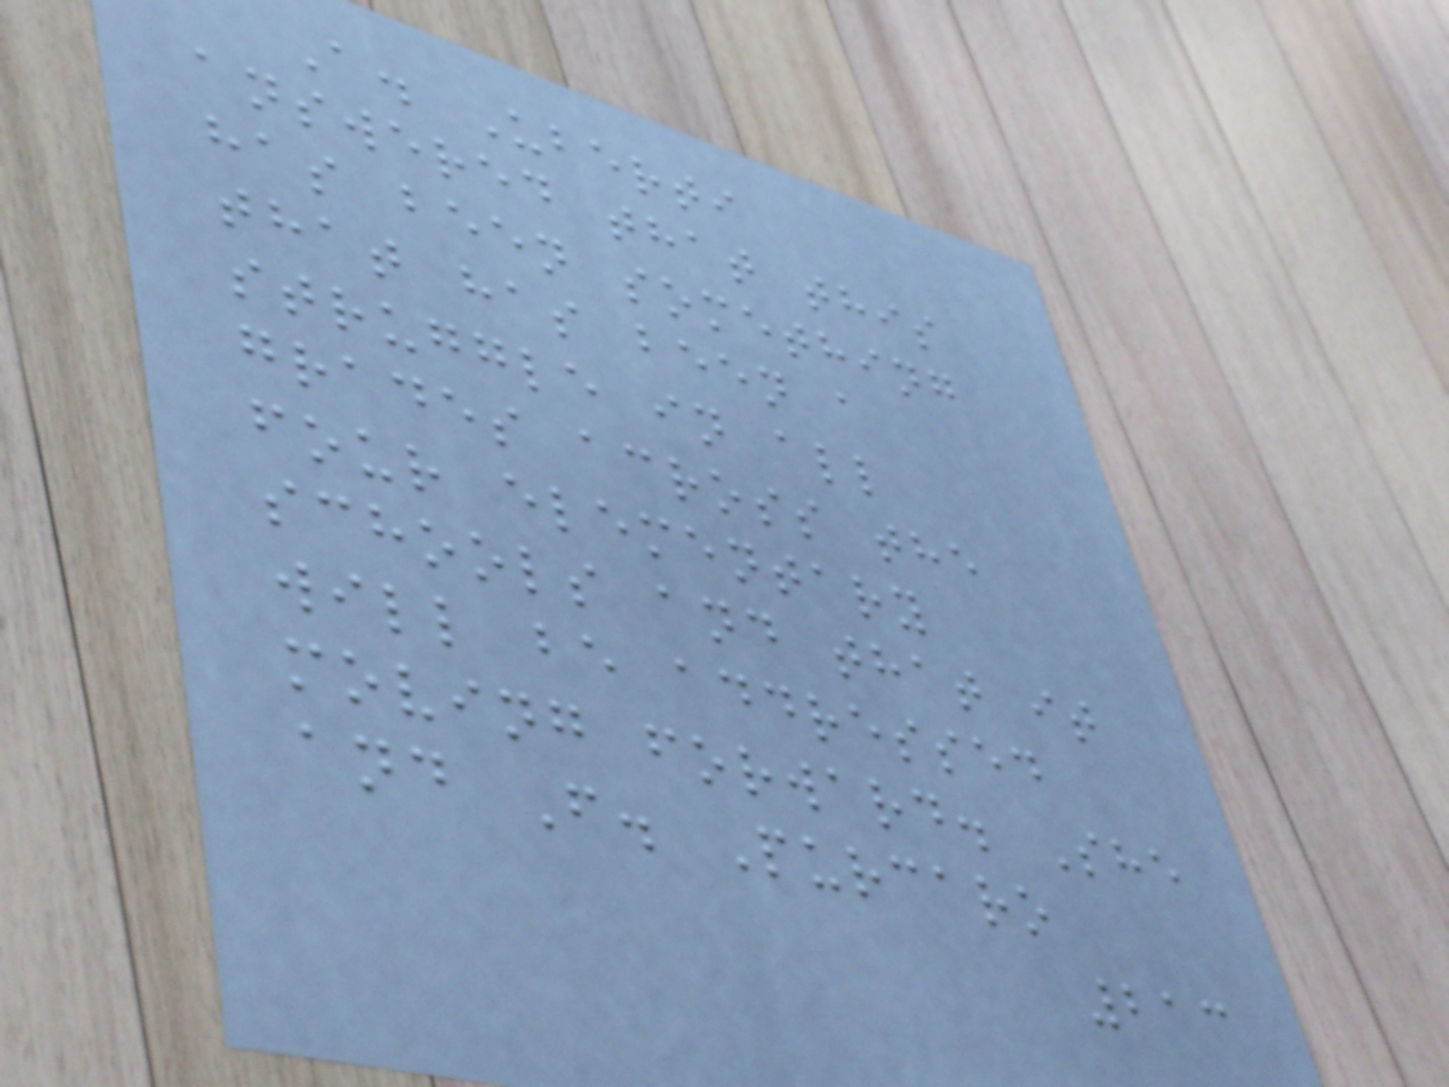A. Uberti
answered that this
has been something
that has been a
struggle in all
grades across the
four elementary
schools and that it
will be addressed
moving forward. She
and F. Purcaro
213
